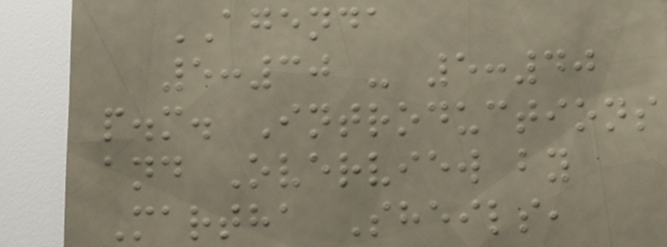AGENDA
5:30 - 5:40
p.m. Introductions
and Overview by
Martha Sheils,
